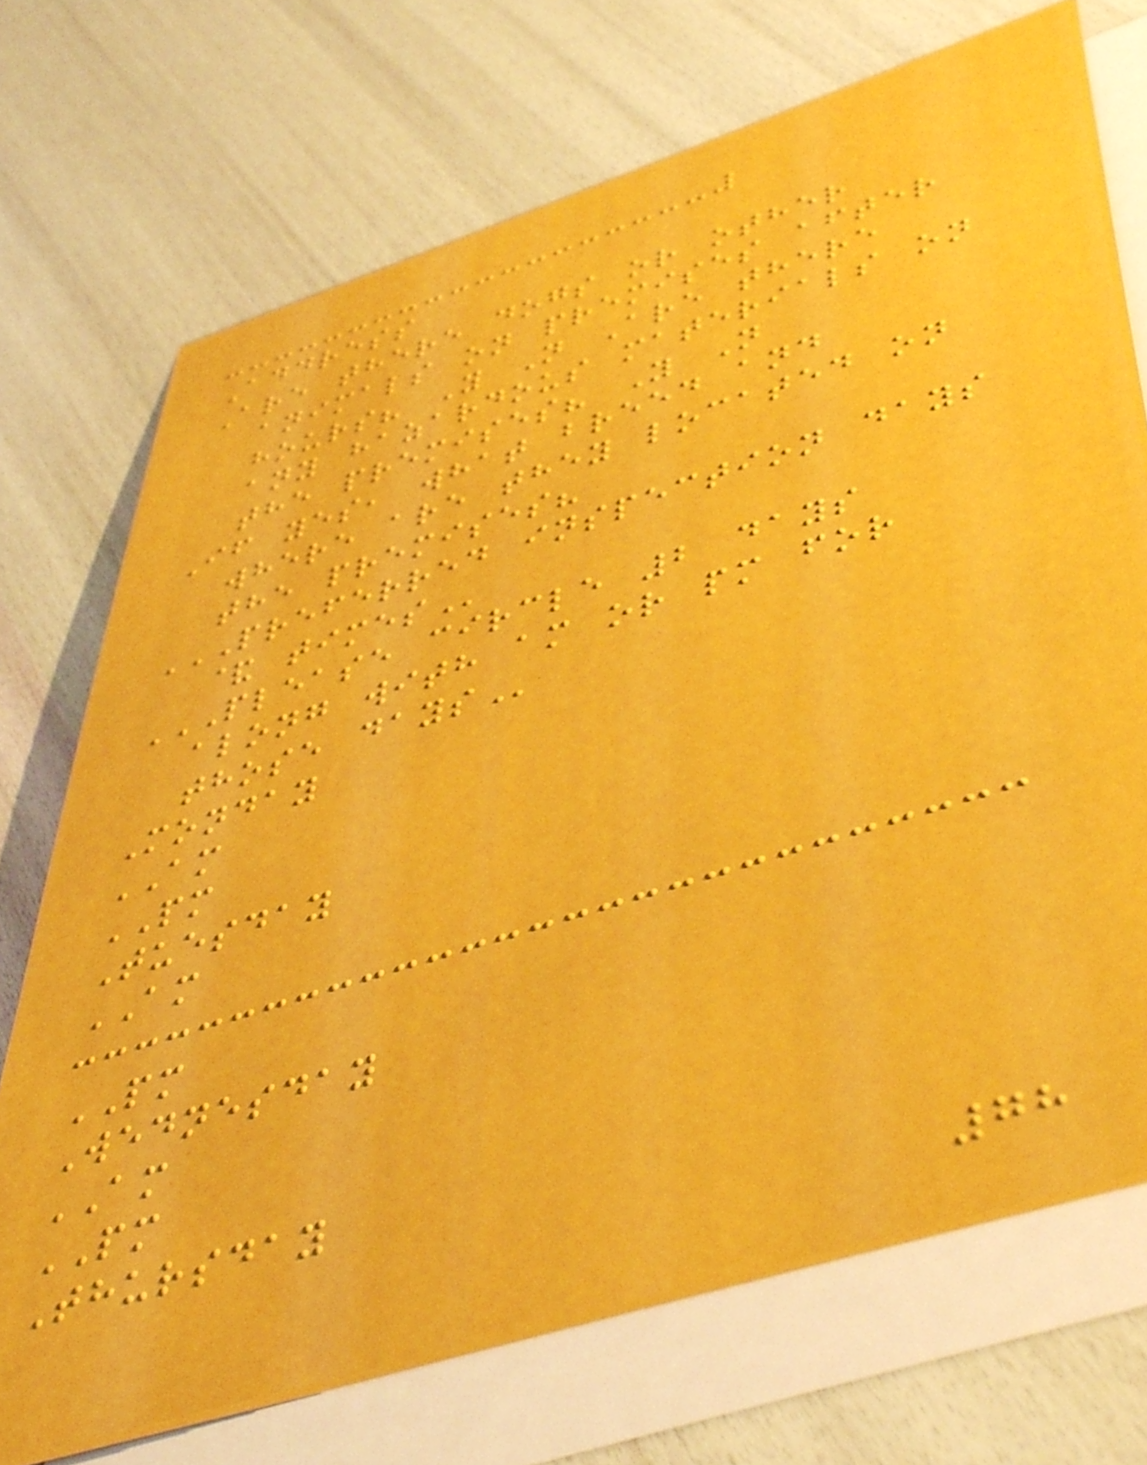Address
Are there dogs or other
animals on premises after
hours? Y N Are there
any hazardous materials on
the premises? Y N
If yes, what breed and
where are they located on
the premises?
PREFERRED INSPECTION DAYS
& TIMES
PLEASE CIRCLE 2 DAYS
ALONG WITH AM OR PM FOR
THOSE DAYS
Monday
AM
PM
Tuesday
AM
PM
Wednesday
AM
PM
Thursday
78
